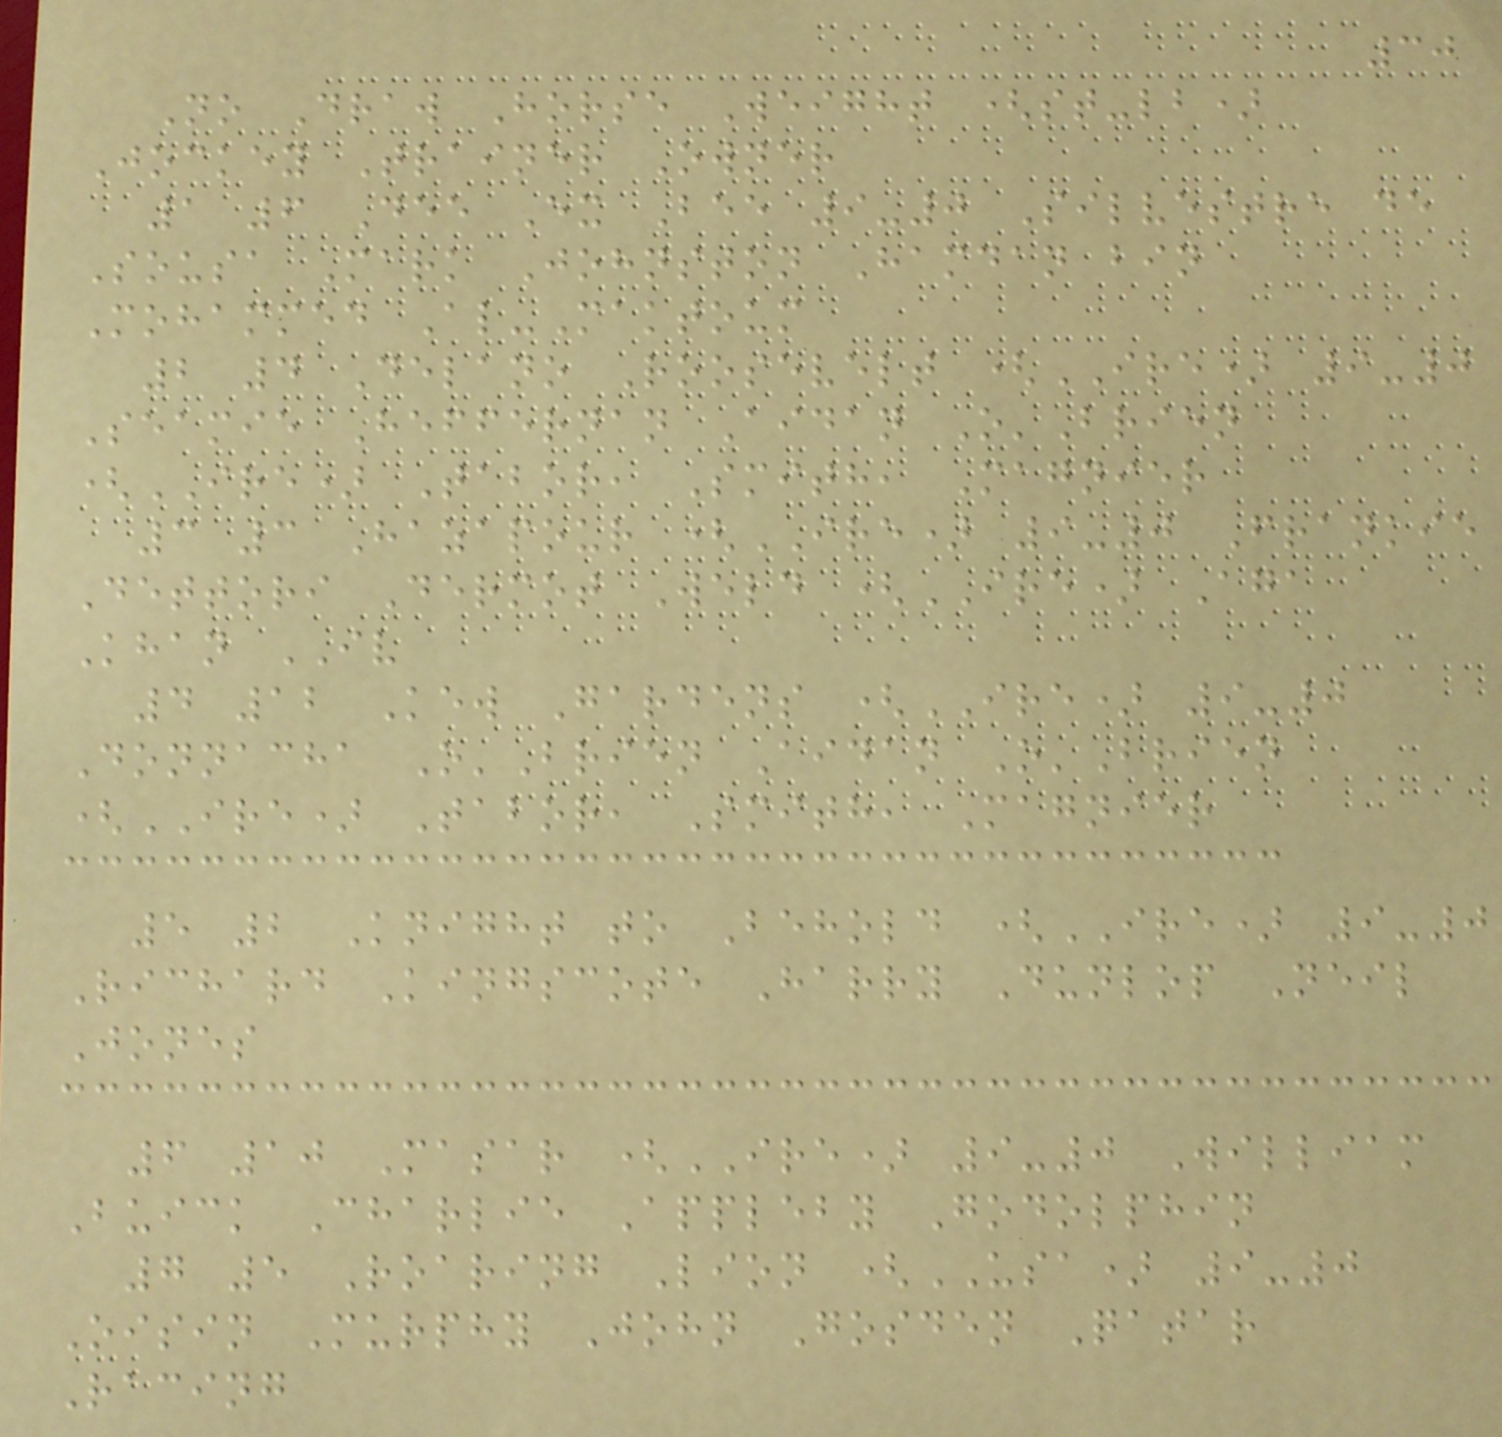30
No Draw Horse Weight (st-lb)
Jockey Trainer Owner
1 6 Dee Ex Bee 9-0 Silvestre de
Sousa Mark Johnston Hamdan bin
Mohammed Al-Maktoum
2 4 Delano Roosevelt (IRE) 9-0
Seamie Heffernan Aidan O'Brien
(IRE) Tabor, Smith, Magnier
3 3 Hazapour (IRE) 9-0 Frankie
Dettori Dermot Weld (IRE) Aga
Khan IV
4 12 Kew Gardens (IRE) 9-0
Donnacha O'Brien Aidan O'Brien
(IRE) Tabor, Smith, Magnier
5 2 Knight to Behold (IRE) 9-0
Richard Kingscote Harry Dunlop Neil
Jones
6 10 Masar (IRE) 9-0 William
Buick Charlie Appleby Godolphin
7 5 Roaring Lion (USA) 9-0
Oisin Murphy John Gosden Qatar
Racing
